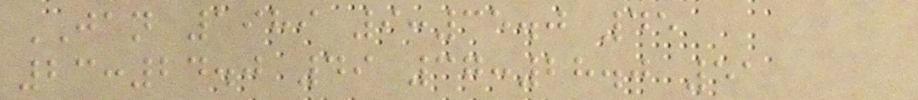JAN 1989 9:35.0 45
23:24.0 49 37:28.0 51
